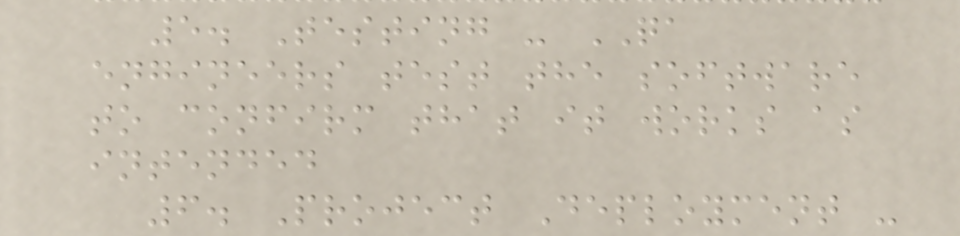5. Testing - QA
engineers test the software
to confirm that it works as
intended
6. Project Deployment -
